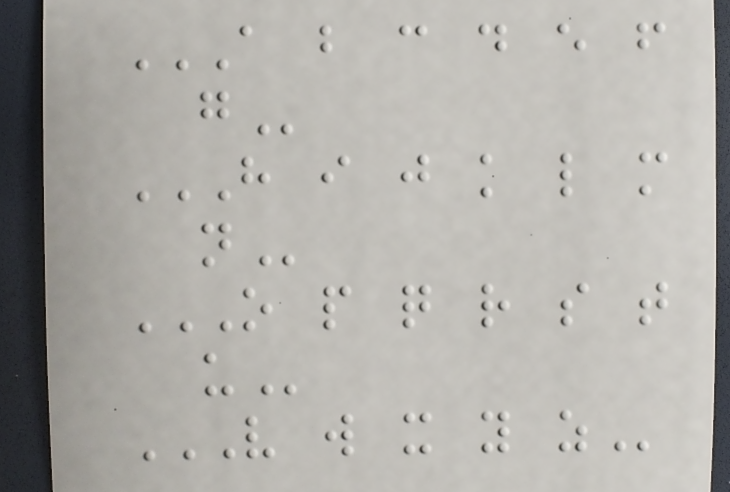A B C D E F
G
H I J K L M
N
O P Q R S T
U
V W X Y Z
